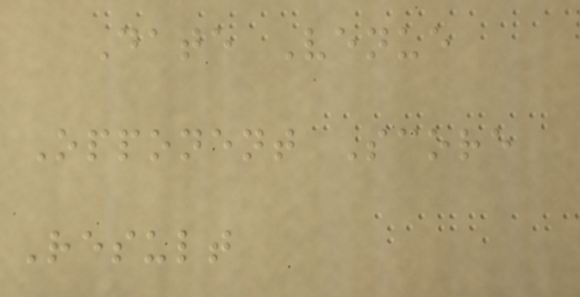Date Venue
Opponent Score
Result
